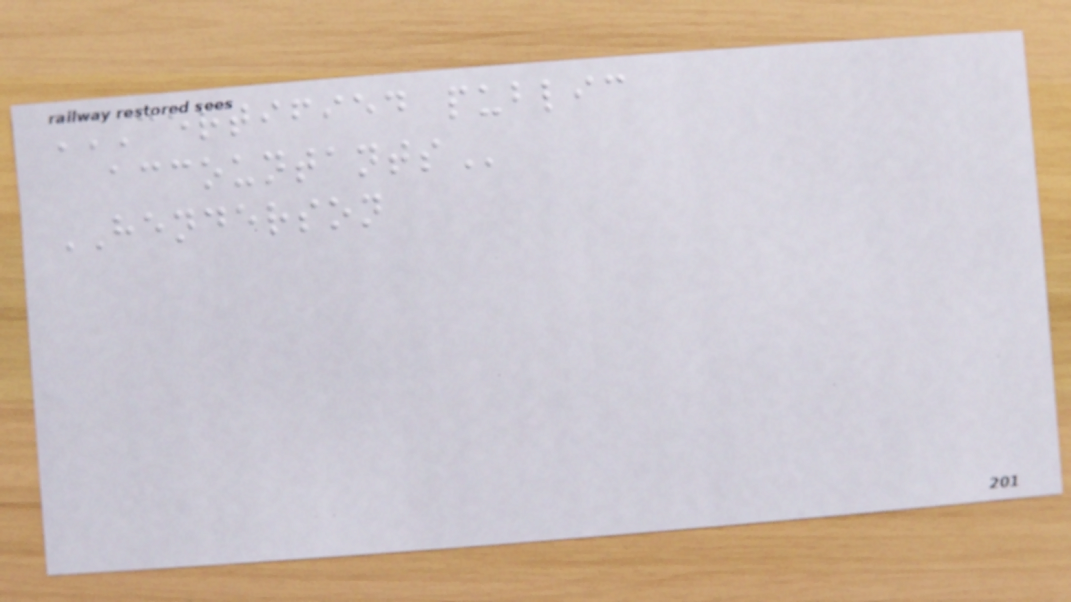CERTIFIED PUBLIC
ACCOUNTANTS
HENDERSON
